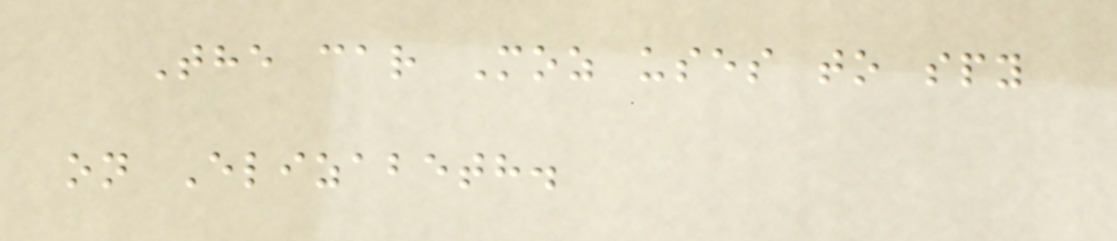The car Moz uses to spy
on Elizabeth.
